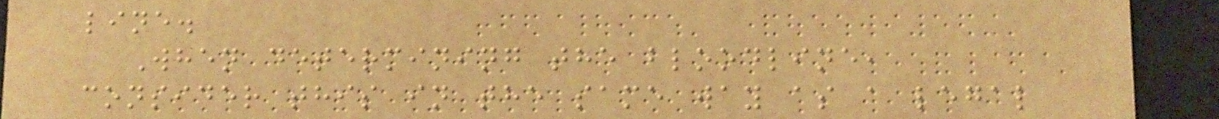line.
When determining the bloodline,
consider this in the same way as a legal
